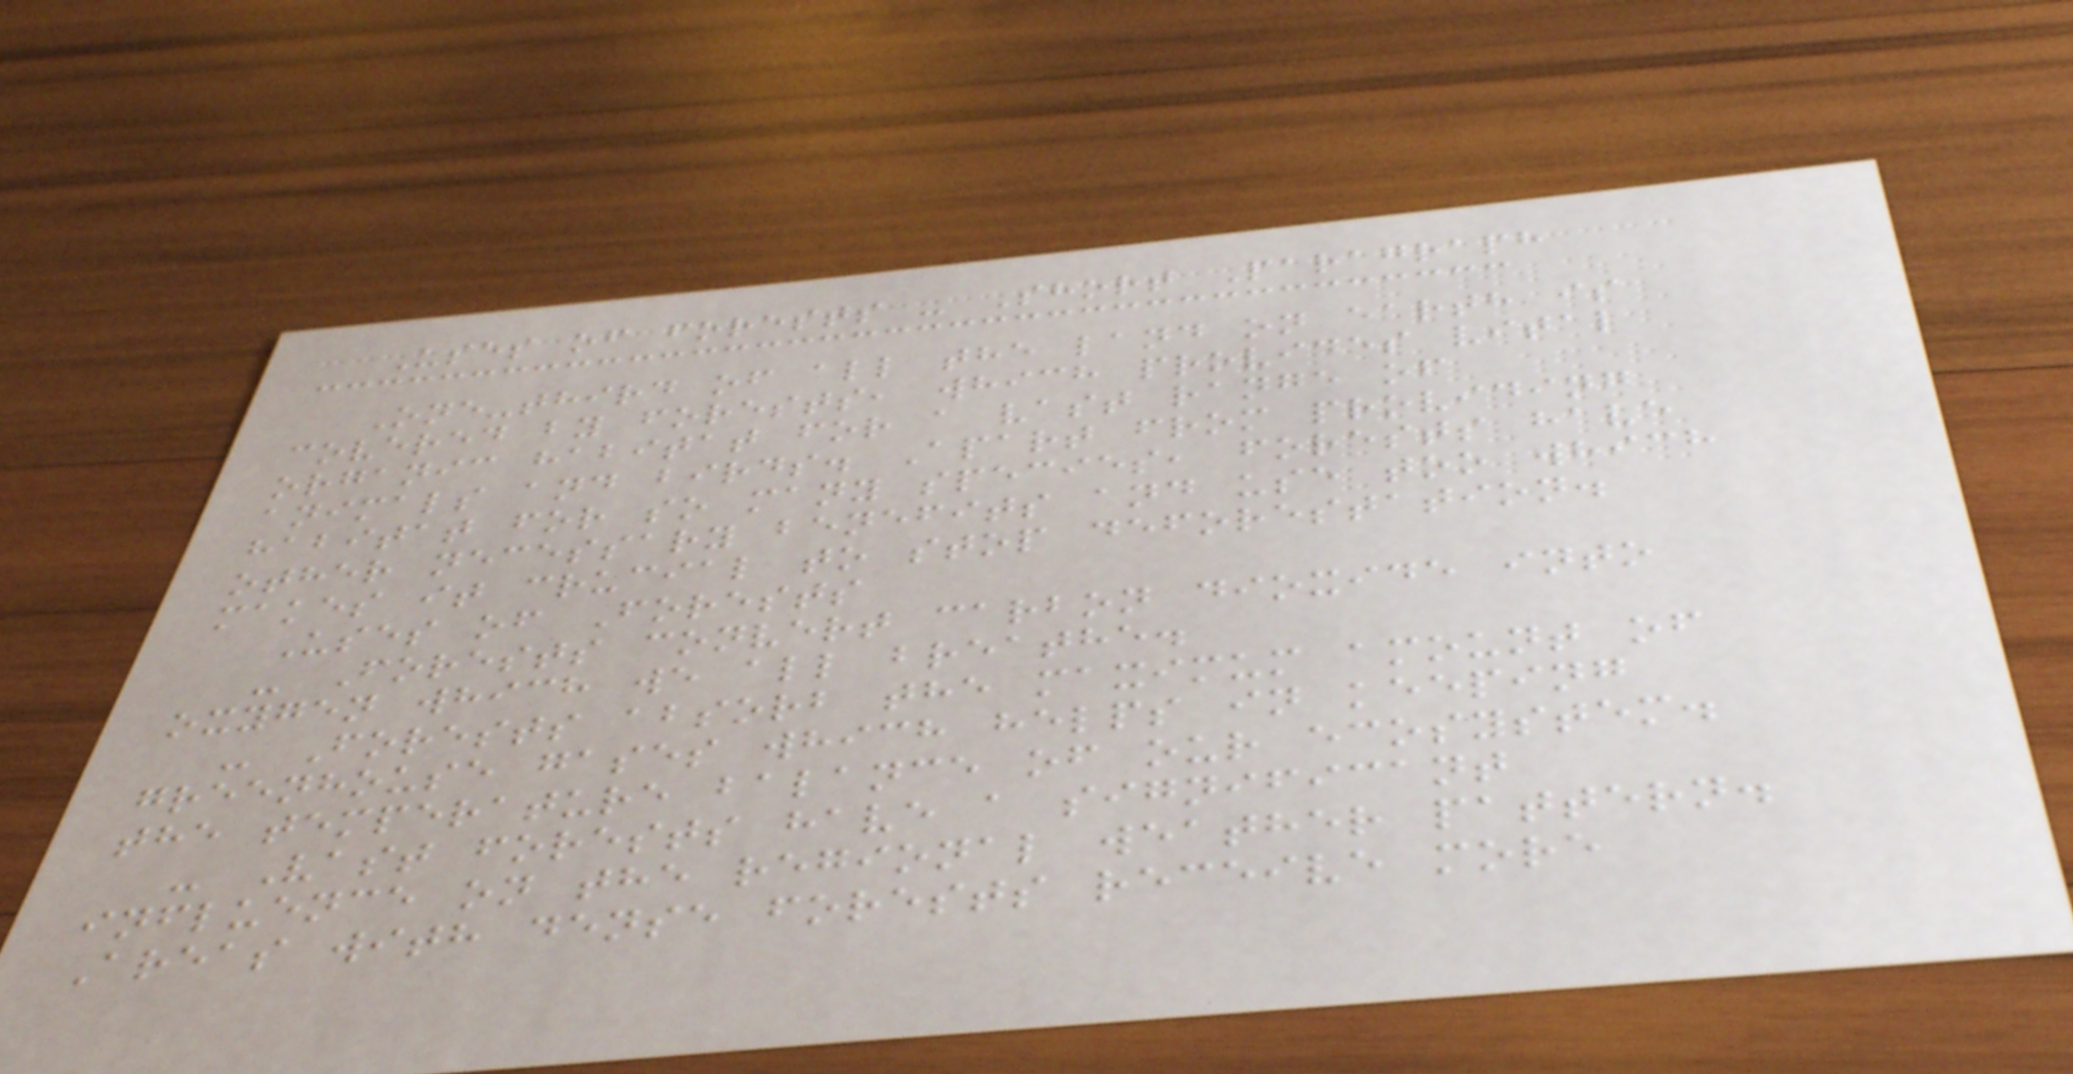Uses of forests - Short Paragraph
One-third of all the land on earth is
covered by forests, which provides vital
organic habitat for a vast range of
animals and birds. Apart from providing
habitat for so many species, forests have
other necessary benefits and use too which
makes it crucial to stop deforestation.
Uses of Forests
- Forests convert carbon dioxide into
oxygen which we all breathe.
- Forests absorb the maximum amount of
greenhouse gases which helps in keeping
the temperature balance of our ecosystem.
- Vast forests have a significant
influence on the regional weather pattern.
Areas with dense forests receive more
